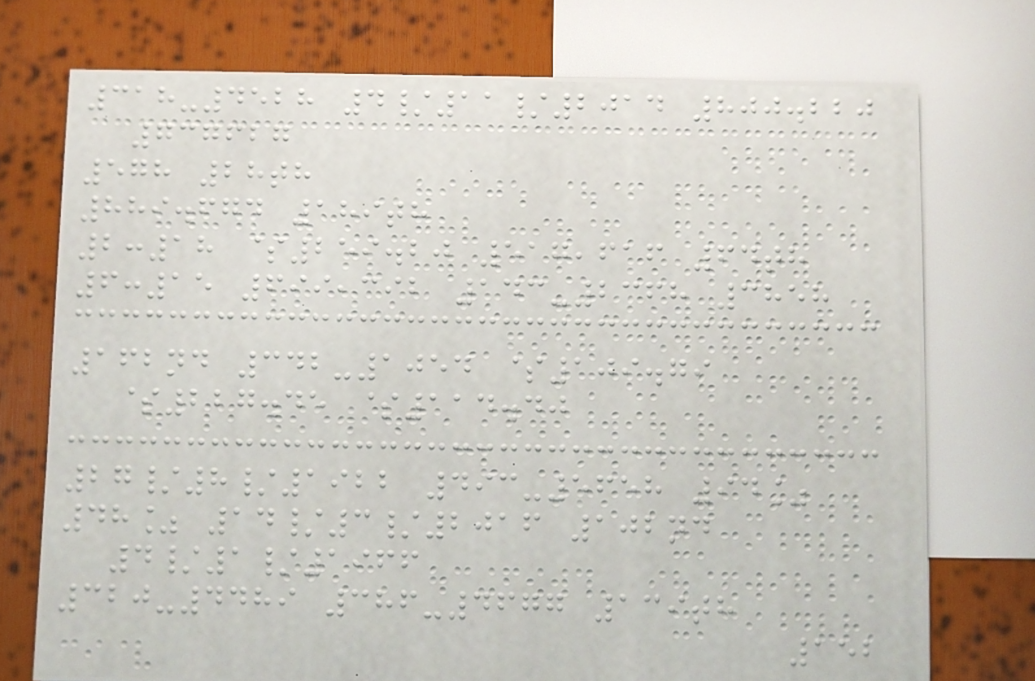318-4528 4/11/2014 800.220
737627
578 28th
889.674 189th
2:18 $259.20 517,616 64th
6:15 699,392 143-2368 3858
162nd 342-1054 $109.79
$227.45 $114.40
27/8/1922 493-5658 94%
48% 14/3/2016 102nd
4/1/1966
320-4489 386-4677 139th
152
